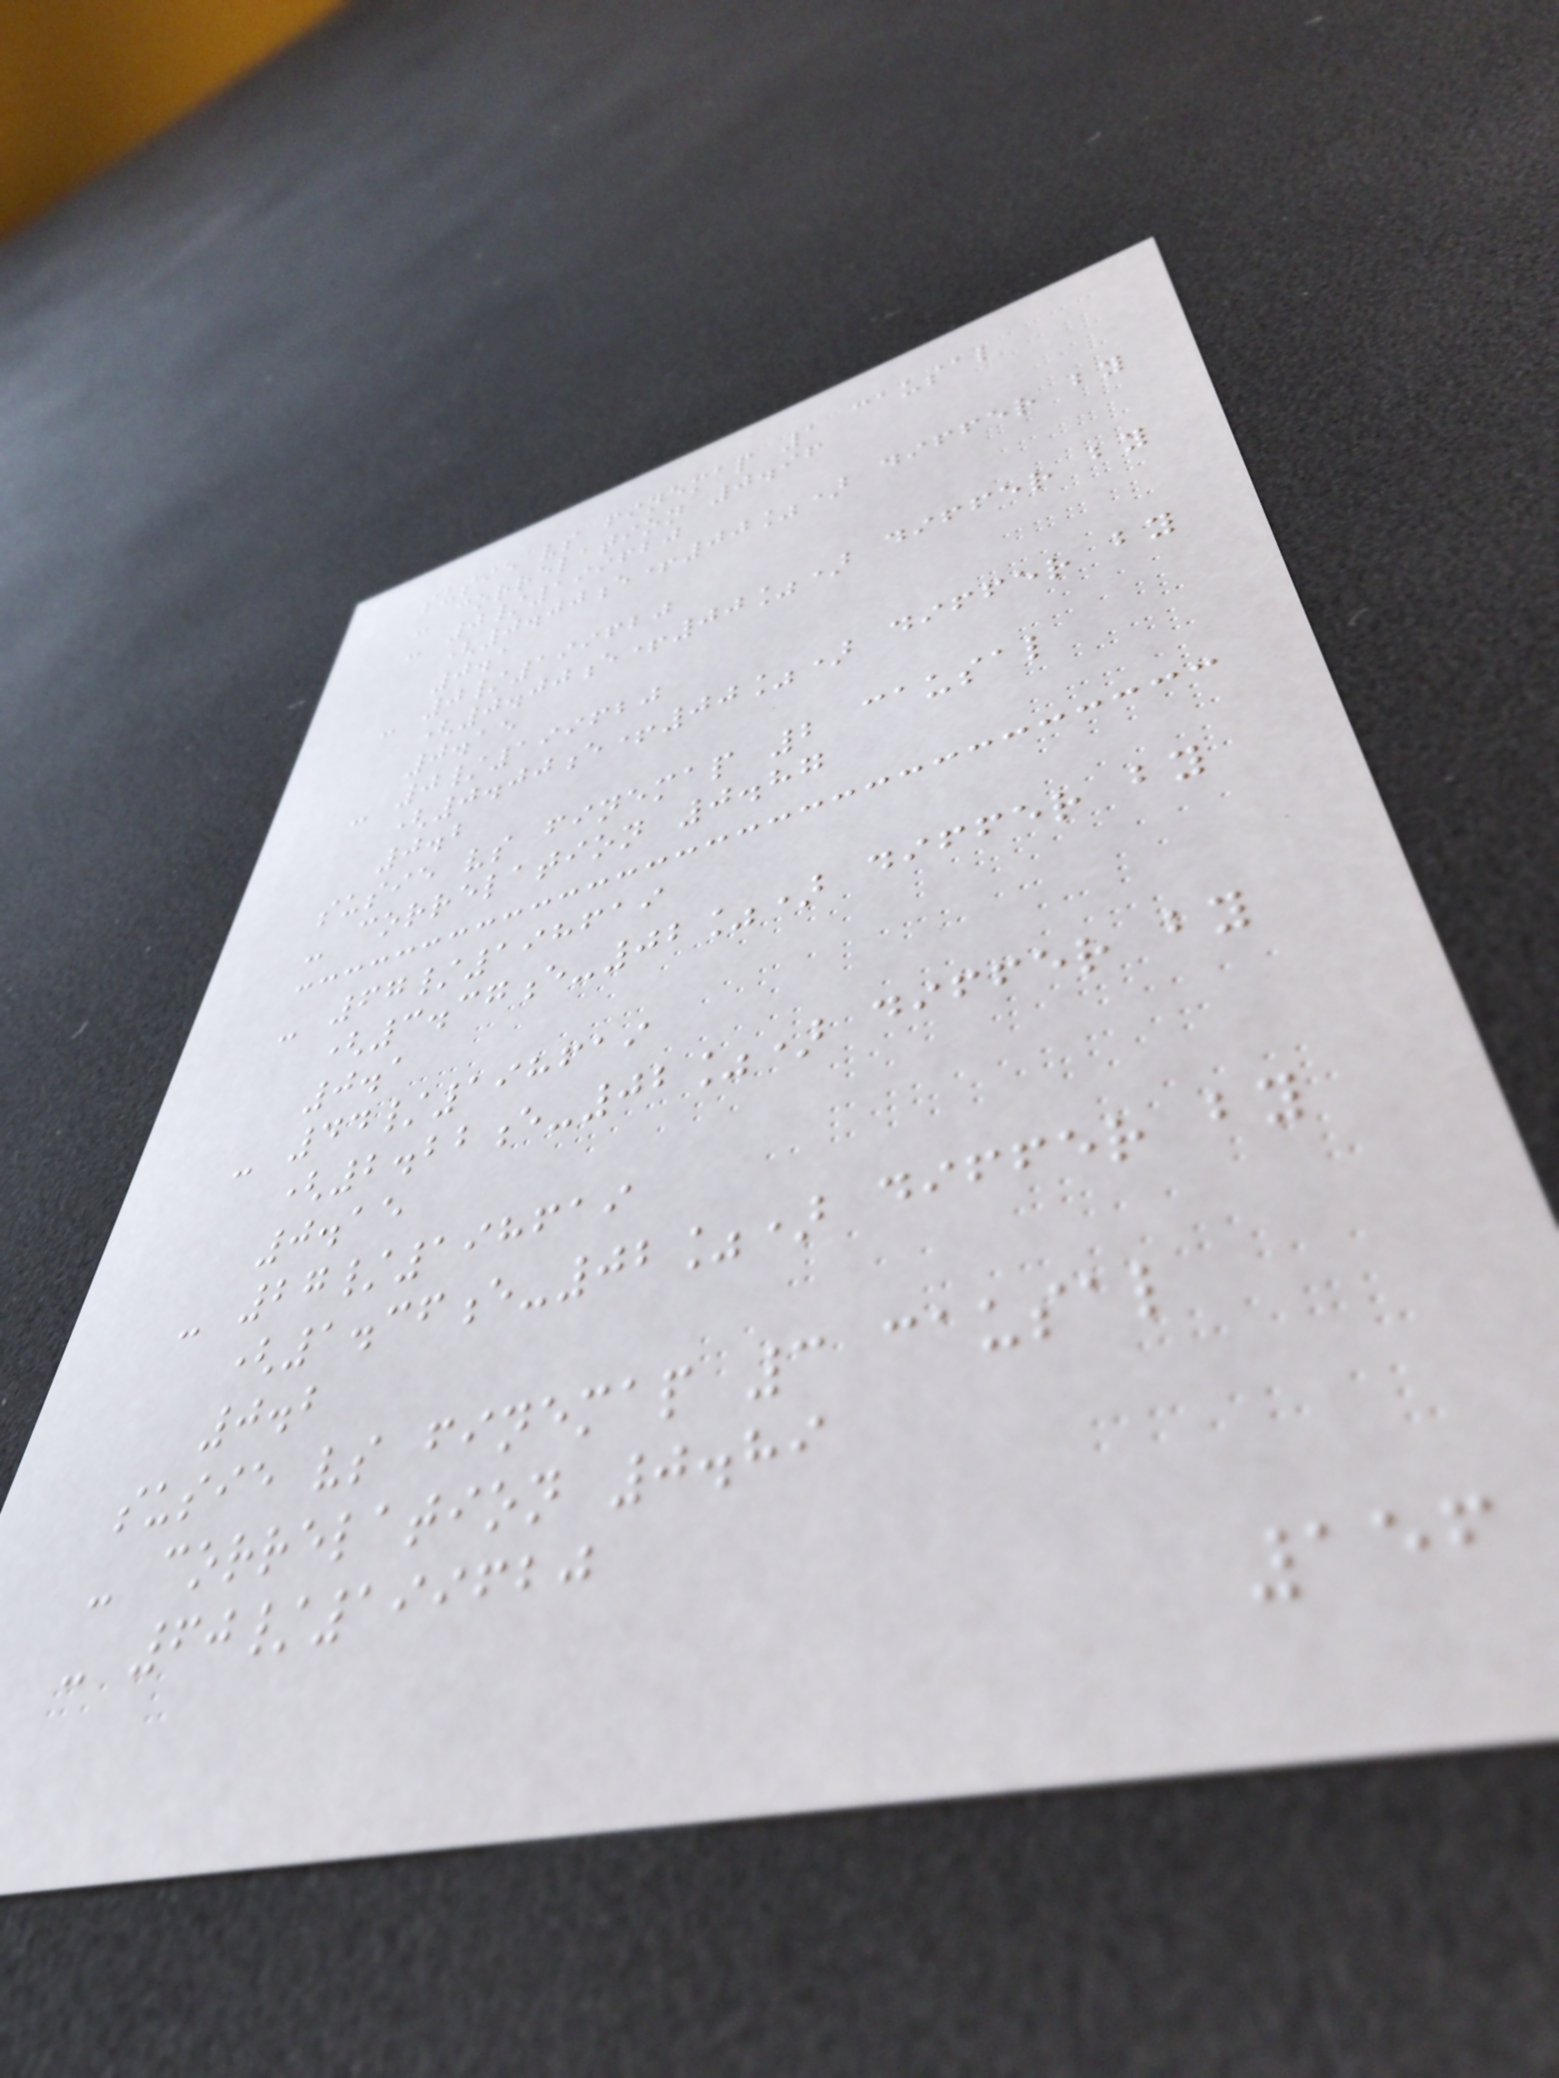susie vs finemap 1 causal
- correlation 0.96
- 0/199620
(0.00e+00%) differ by
0.1
- 0/199620
(0.00e+00%) differ by
0.15
- 0/199620
(0.00e+00%) differ by
0.2
susie vs finemap 2 causal
- correlation 0.87
- 67/198619
(3.37e-02%) differ by
0.1
- 44/198619
(2.22e-02%) differ by
0.15
- 27/198619
(1.36e-02%) differ by
0.2
susie vs finemap 3 causal
- correlation 0.89
- 60/199620
156
